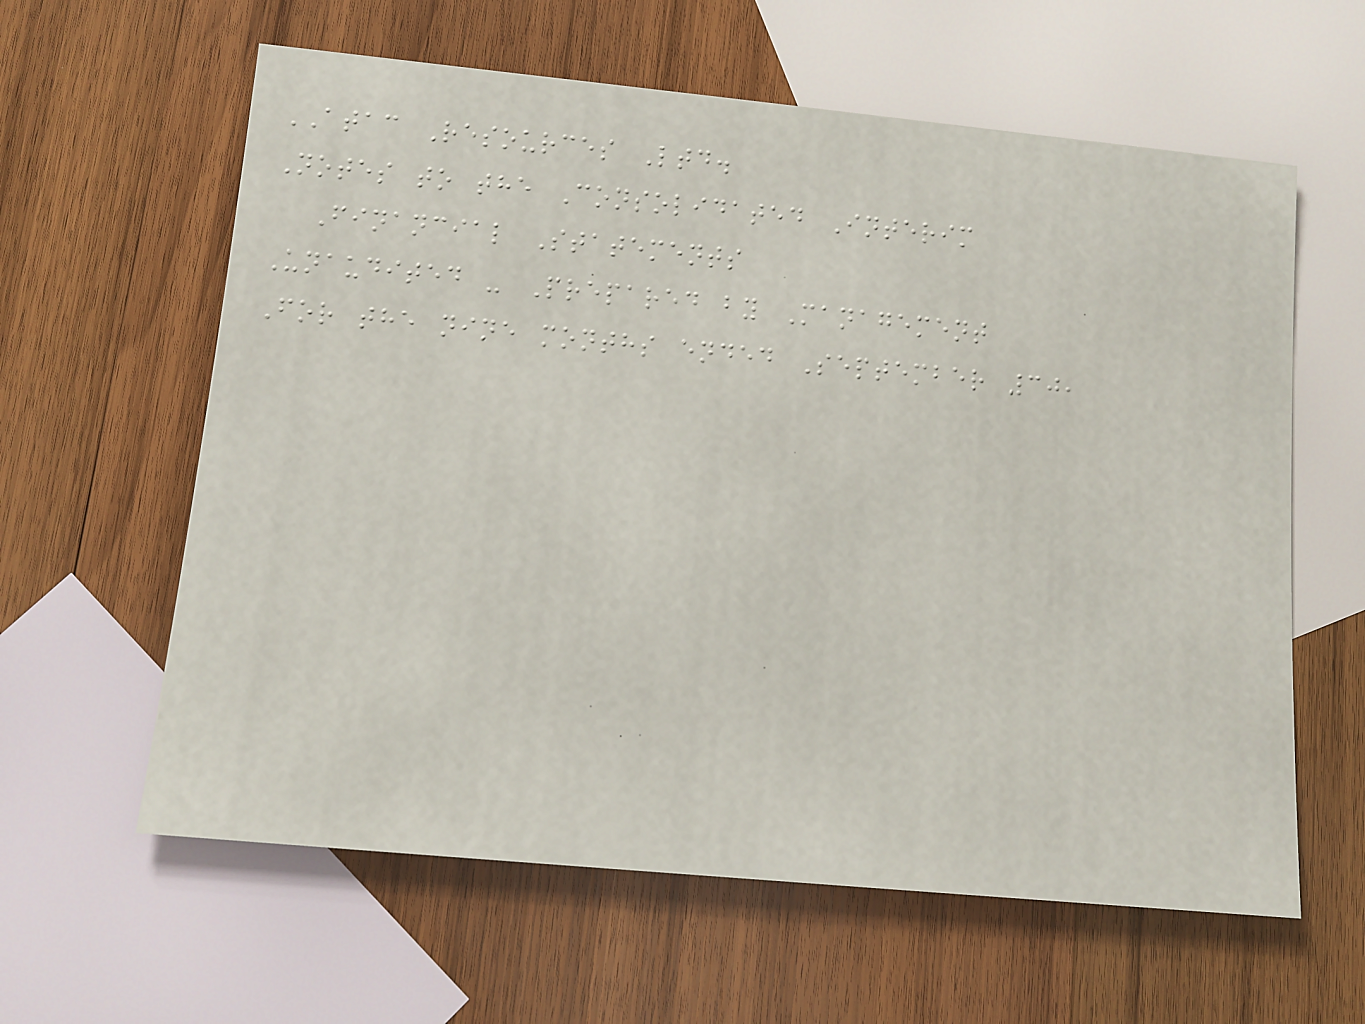ATAC Resources Ltd.
Notes to the Consolidated Interim
Financial Statements
Unaudited - Prepared by Management
For the nine months ended September 30,
